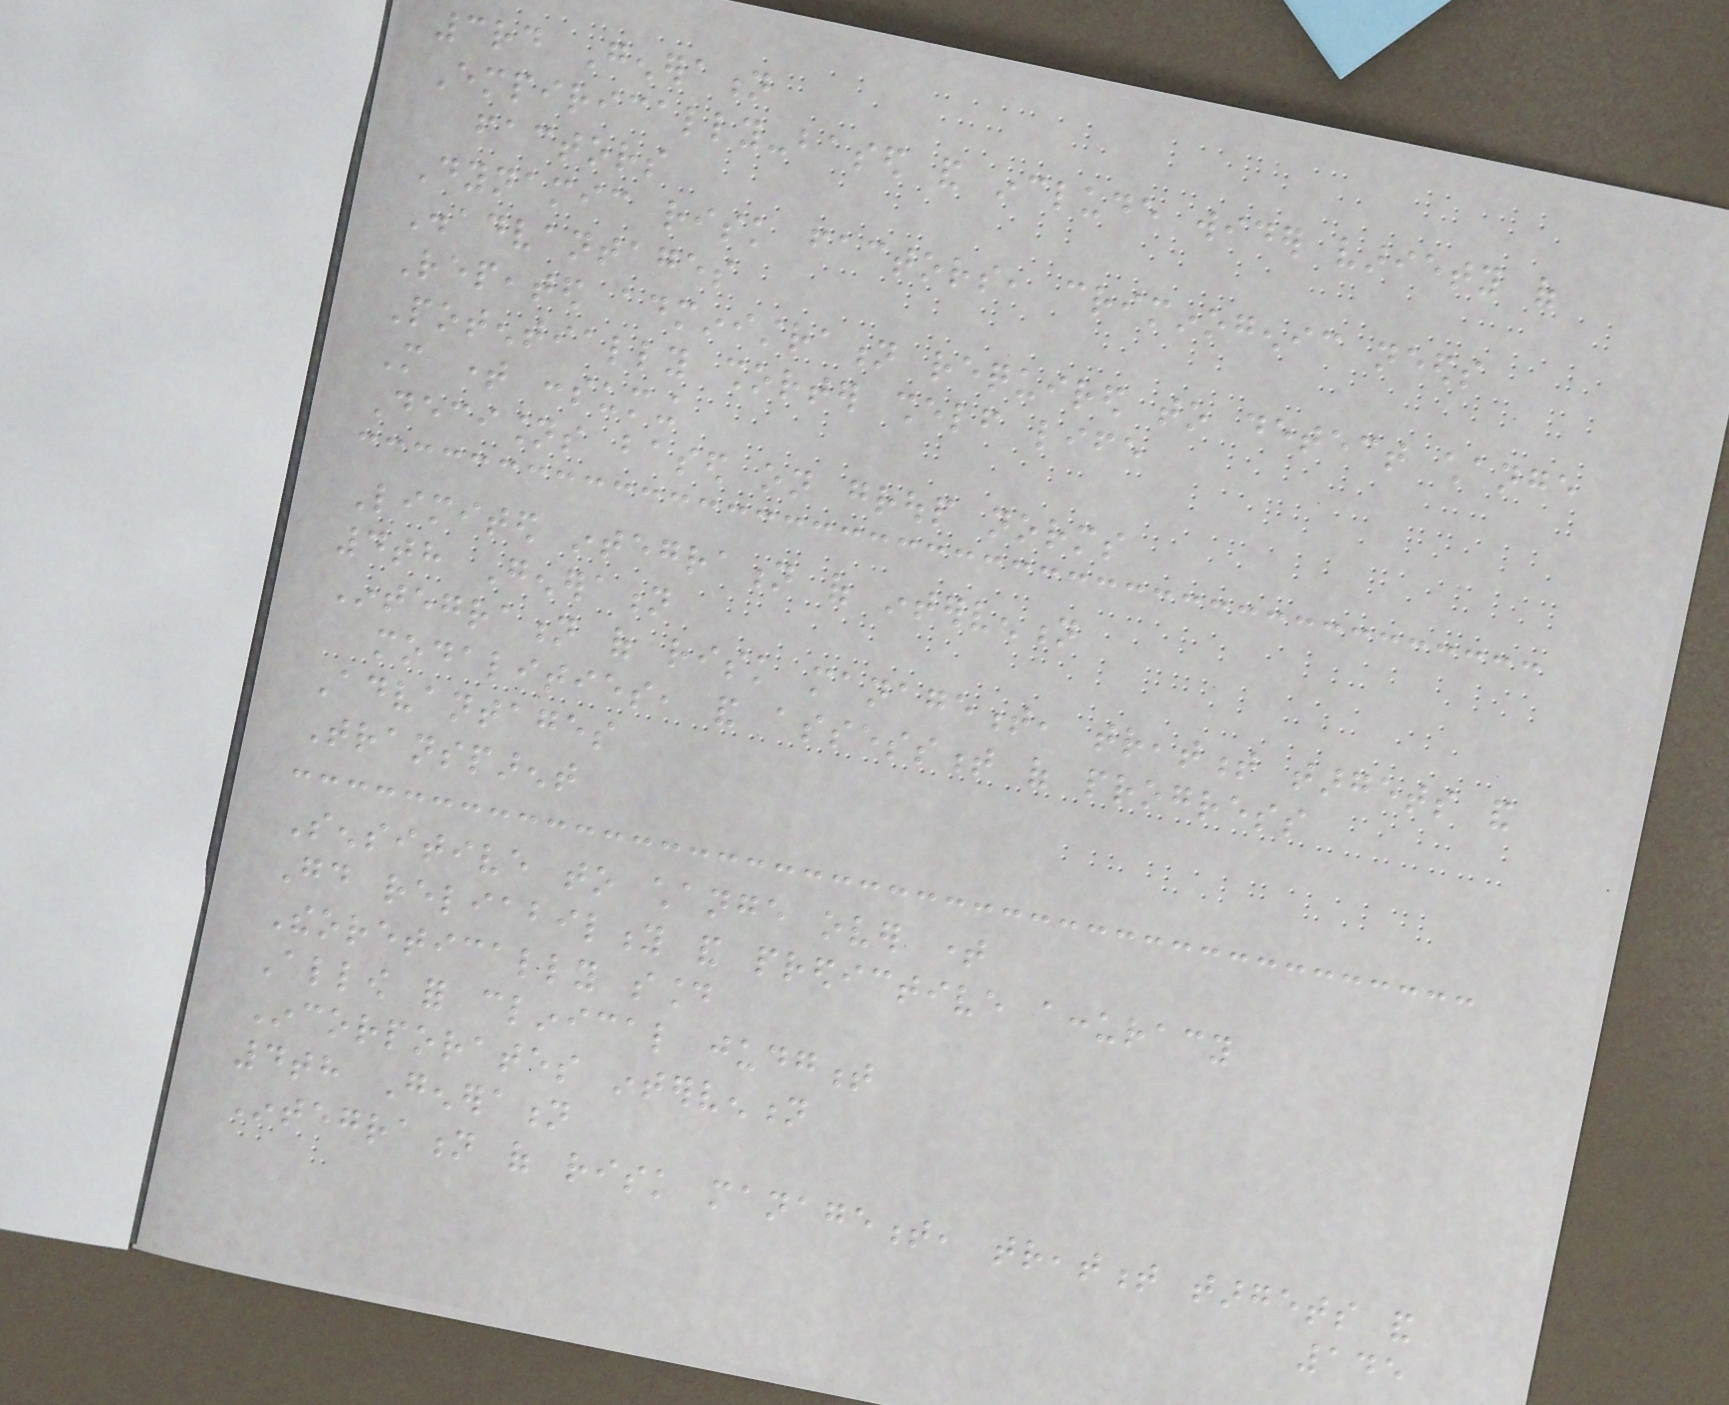3rd Generation
Empirically-based and include wider variety of
factors
Dynamic risk factors, criminogenic needs
Disadvantages
Repeated administration required to detect change
Potentially shorter shelf life
More time consuming
Decisions based on group norms
Limited integration of intervention
4th Generation
Integration of risk management, treatment targets and
modalities, and assessment of progress
Advantages
Transparent
Sensitive to change over time
Good reliability and predictive accuracy
Theoretically sound
Allow for clinical judgment
Incorporates intervention
4th Generation
Integration of risk management, treatment targets and
145
